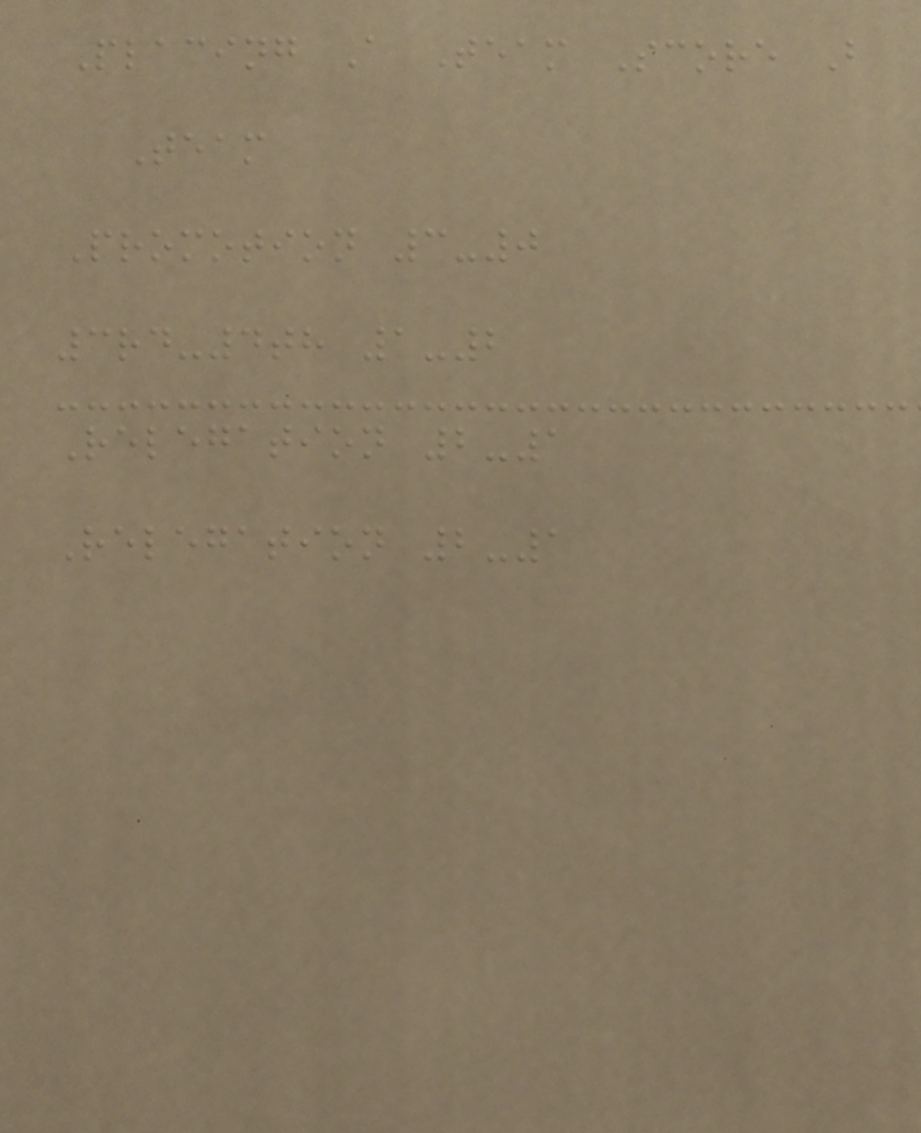Placing A Team Score B
Team
Promotion 3-0
3rd-4th 1-2
Relegation 2-1
Relegation 2-1
